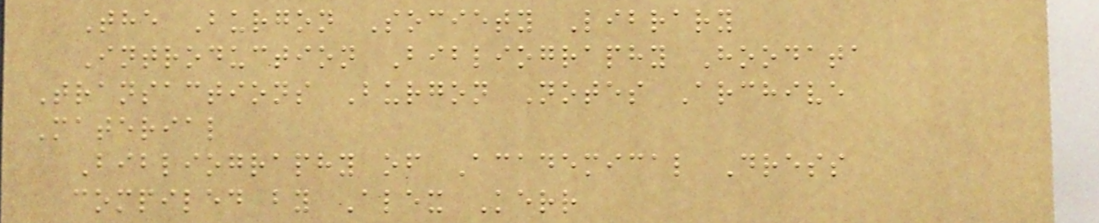The Burgon Society Library
Introduction Bibliography Hoodata
Transactions Burgon Notes Archive
Material
Bibliography of Academical Dress
compiled by Alex Kerr
